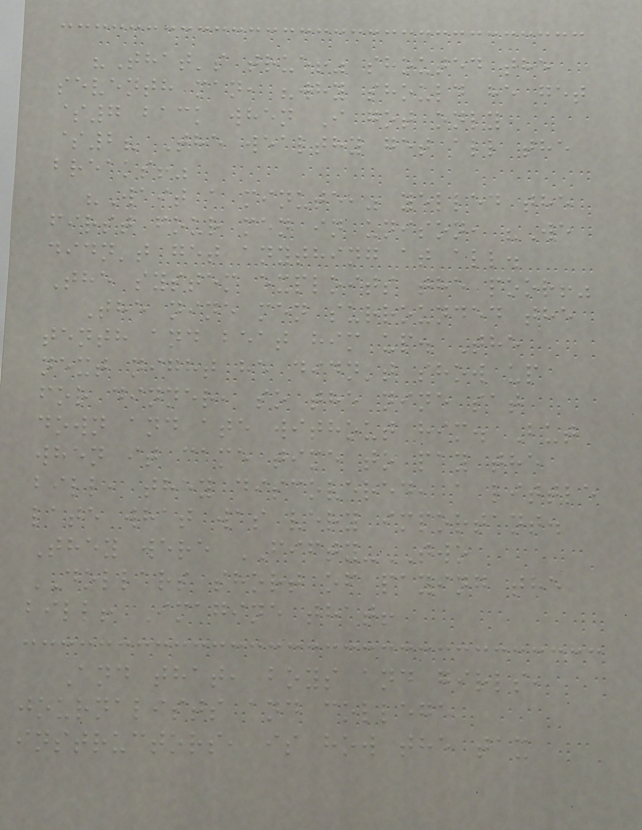"That's true!" shouted the
seventh man, "why should he get
$7 back when I got only
$2? The wealthy get all the
breaks!"
"Wait a minute," yelled the
first four men in unison, "We
didn't get anything at all.
The system exploits the poor!"
The nine men surrounded the
tenth and beat him up. The
next night he didn't show up
for dinner, so the nine sat
down and ate without him. But
when it came time to pay the
bill, they discovered, a little
late what was very important.
They were FIFTY-TWO
DOLLARS short of paying the
bill! Imagine that!
And that, boys and girls,
journalists and college
instructors, is how the tax
